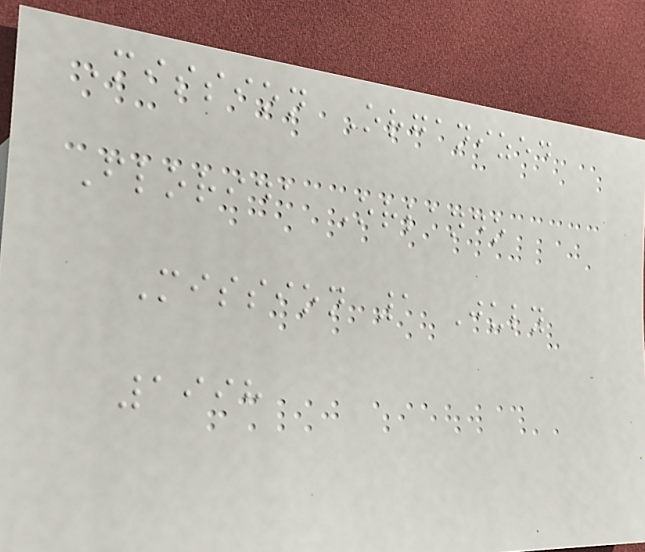Mission Organized
Florida Orlando
Mission 1 July
1998
